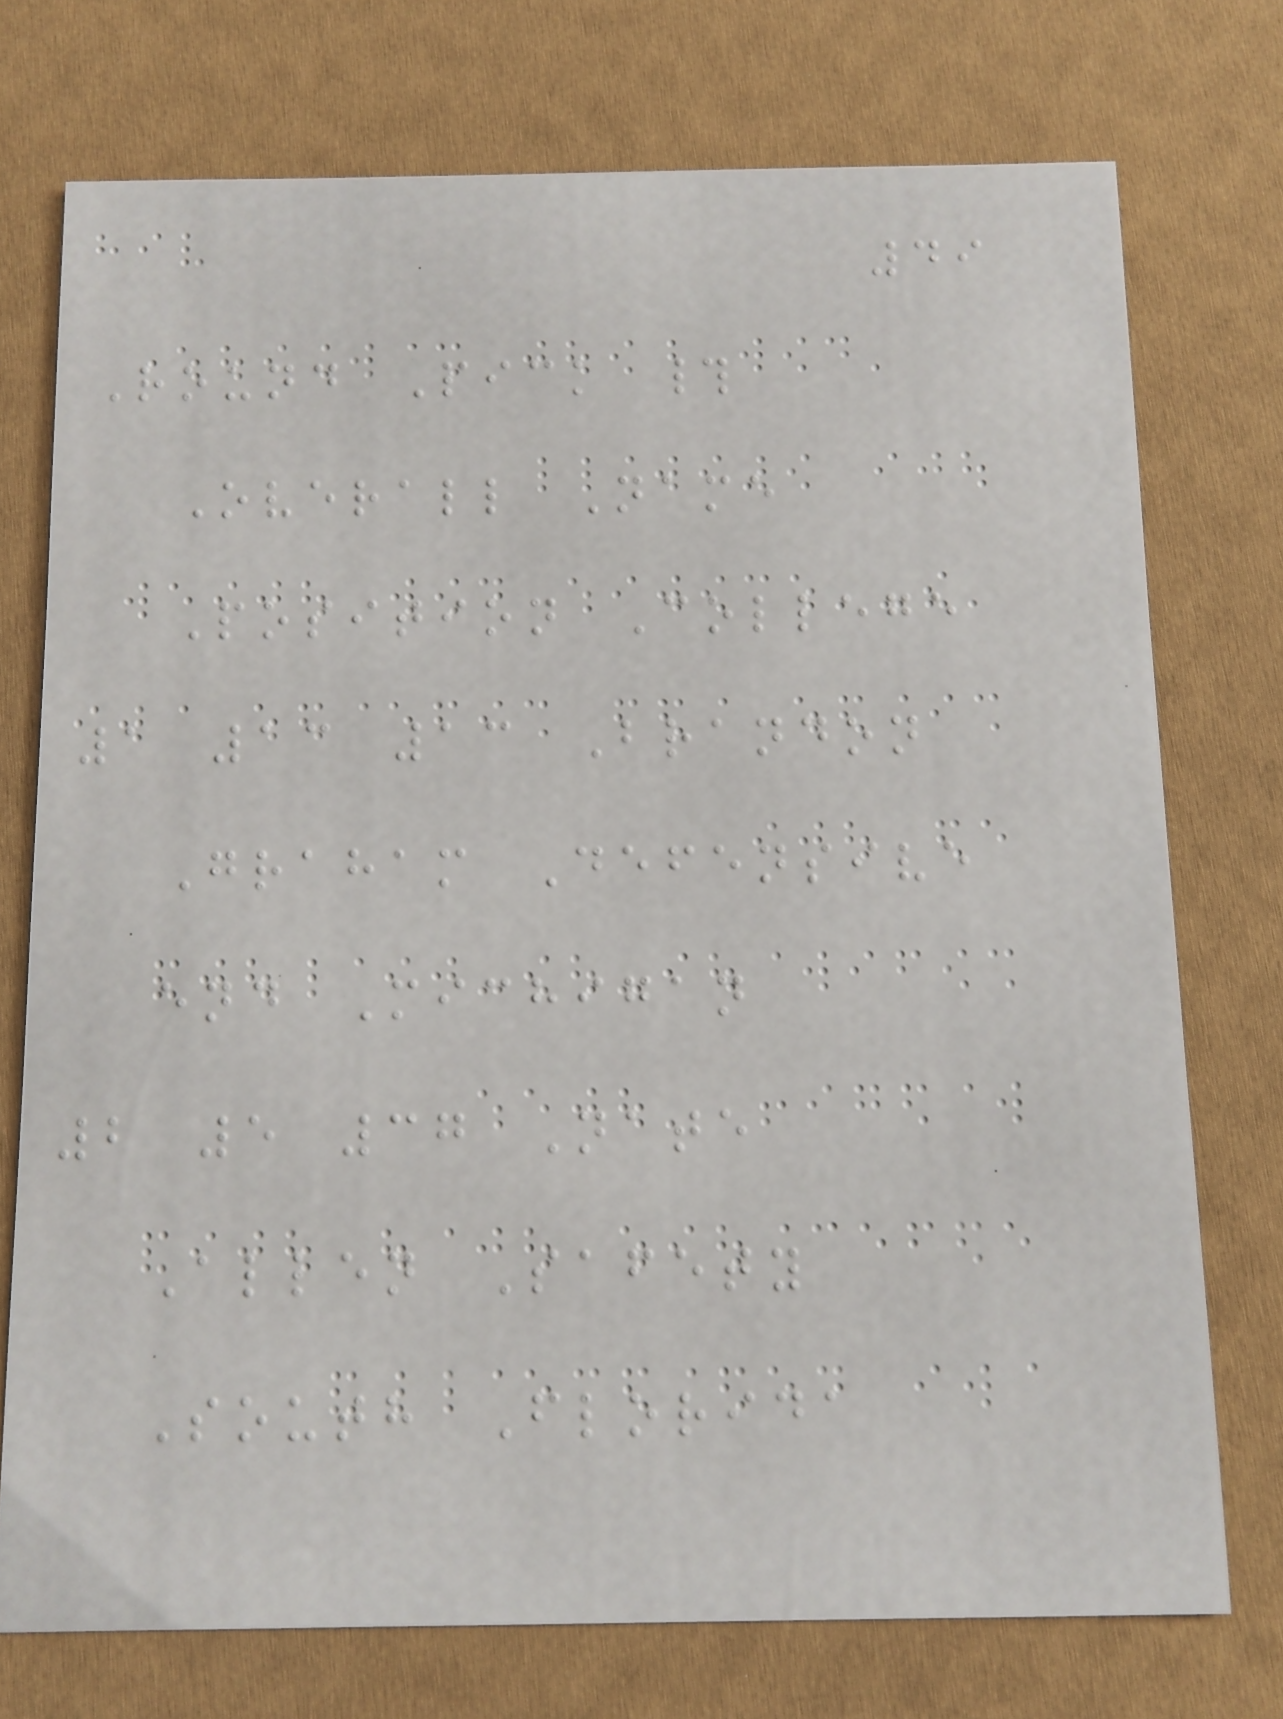49
Round Pick #
Overall Name
Position College
1 13 13 Brandon
Graham Defensive
end Michigan
2 5 37 Nate
Allen Safety
South Florida
